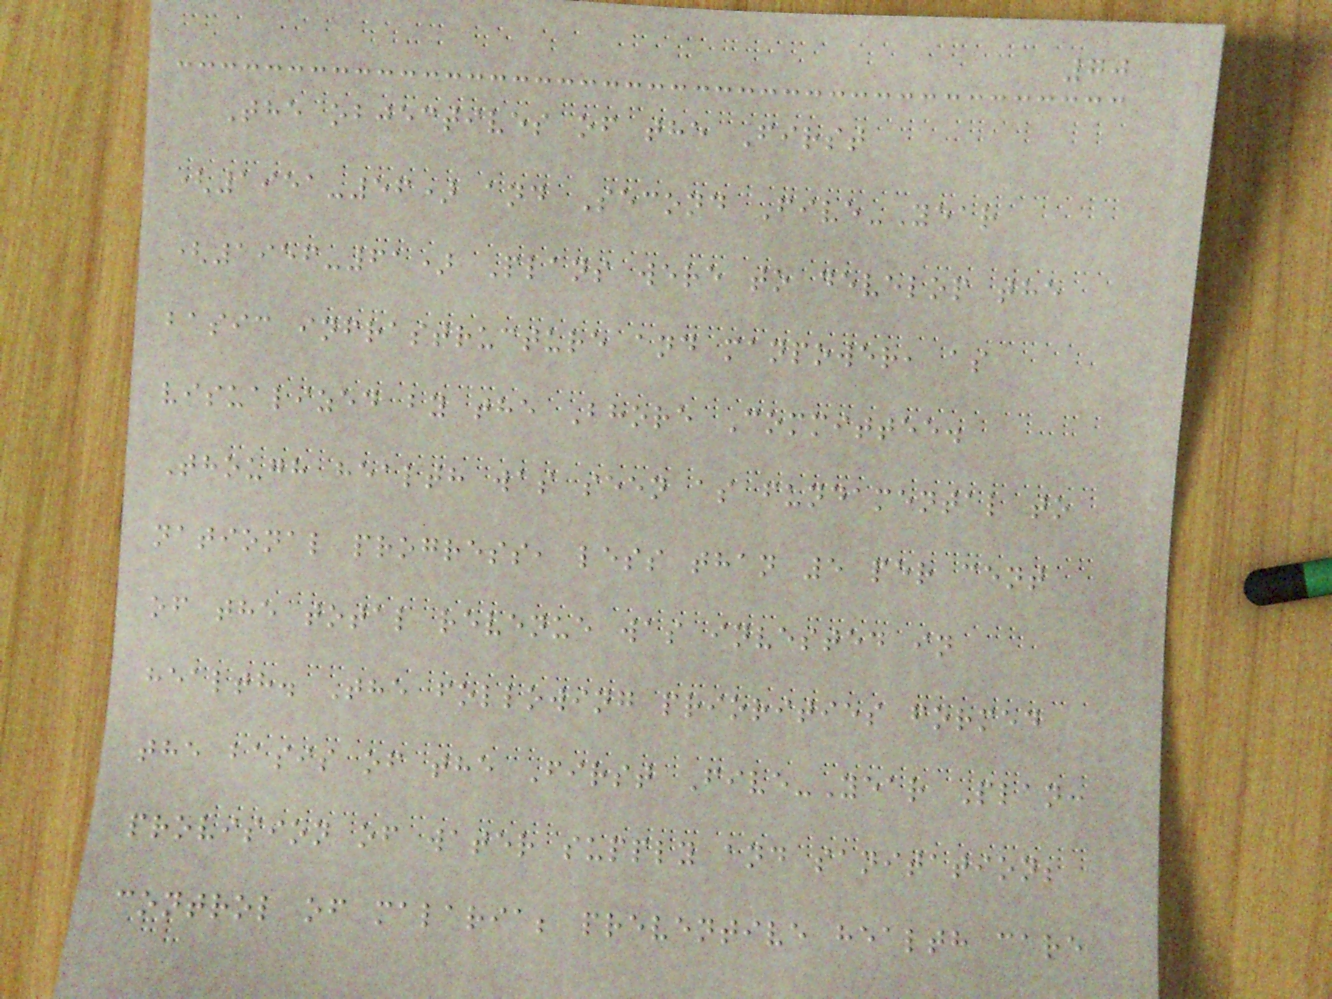70
The objectives of the First
(1951-56) and Second Five-Year
(1956-61) Plans were to develop the
basic infrastructure and manpower, as
visualized by the Bhore Committee.
Though health was seen as fundamental to
national progress, less than 5 per cent
of the total revenue was invested in
health. The following priorities formed
the basis of the First Five-Year Plan:
provision of water supply and sanitation;
control of malaria; preventive health care
